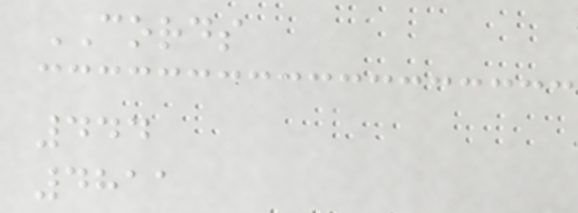CORDS
444
4811
